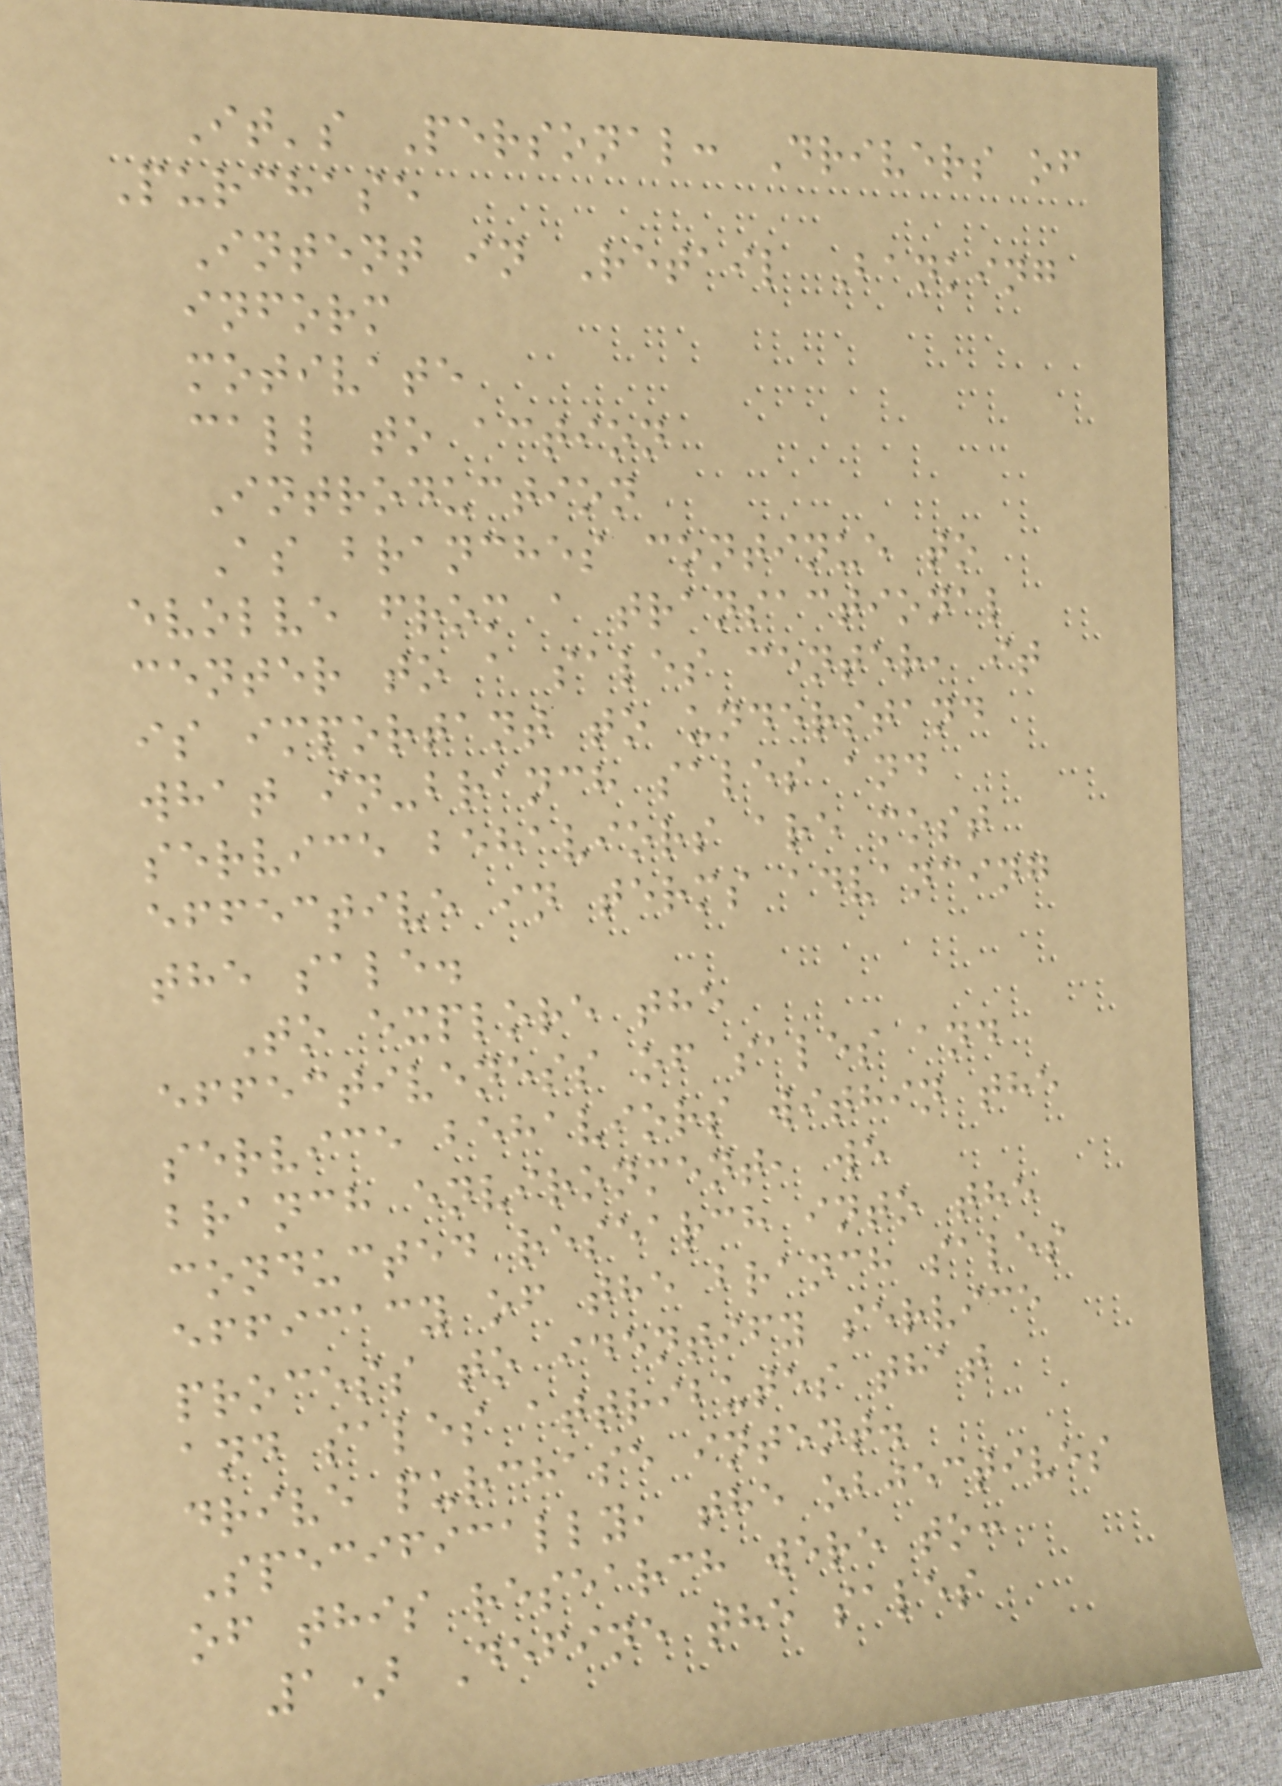It's Personal: Drivers of
Purchase
Intent in Retail Banking
inform
motivate
call to action
Introduction
As branches continue to
evolve from a transactional
center to a sales center, it
is important to understand
what in-branch sales and
service behaviors are most
effective in terms advancing
the sale.
To explore the
effectiveness of sales and
service behaviors within the
branch environment, we
conducted research into the
efficacy of the branch sales
process to identify service
and sales attributes that
drive purchase intent.
Specifically, the objectives
of this research were to:
1) Define the sales
